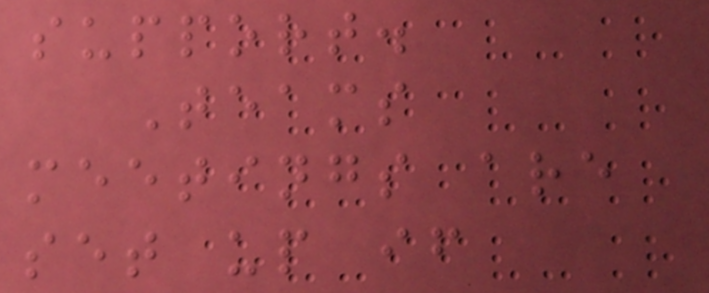support.
Teams
meetings are
set up if
